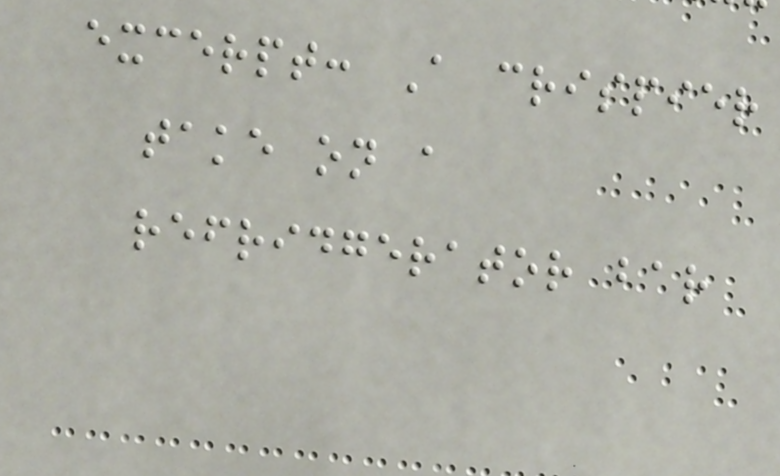excerpt: A crispier
take on a
refridgerator bar
